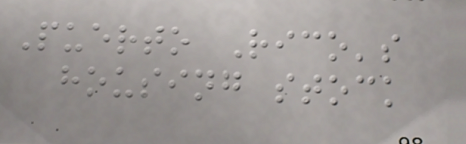Puerto Rico's
housing stock
